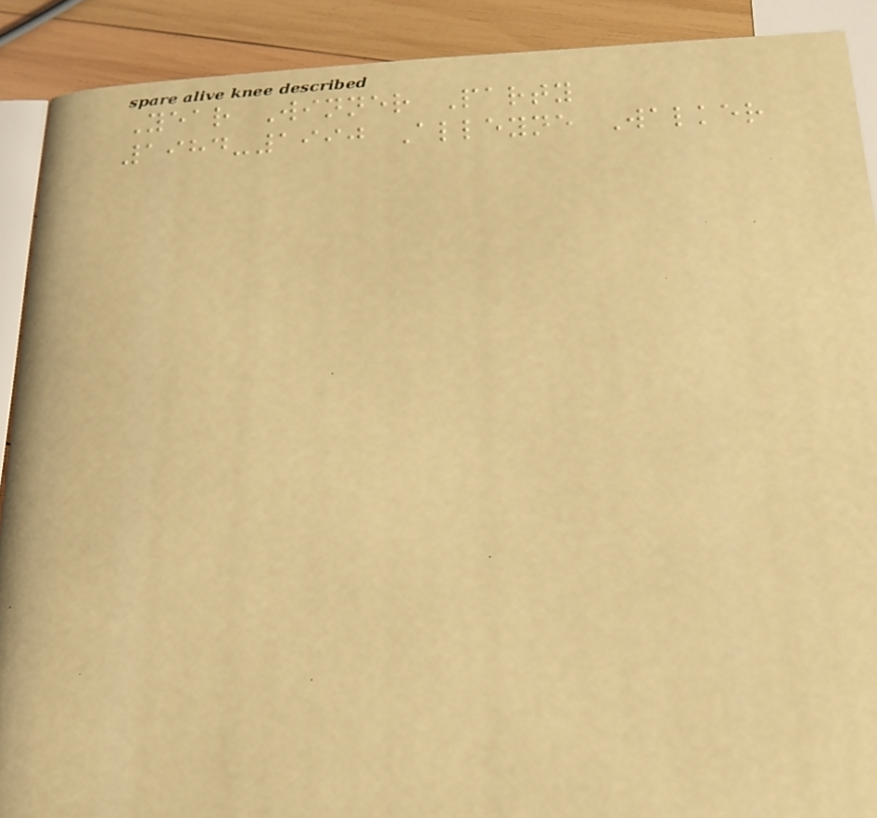Year Winner Party
1984-1990 Alleyne Walker
